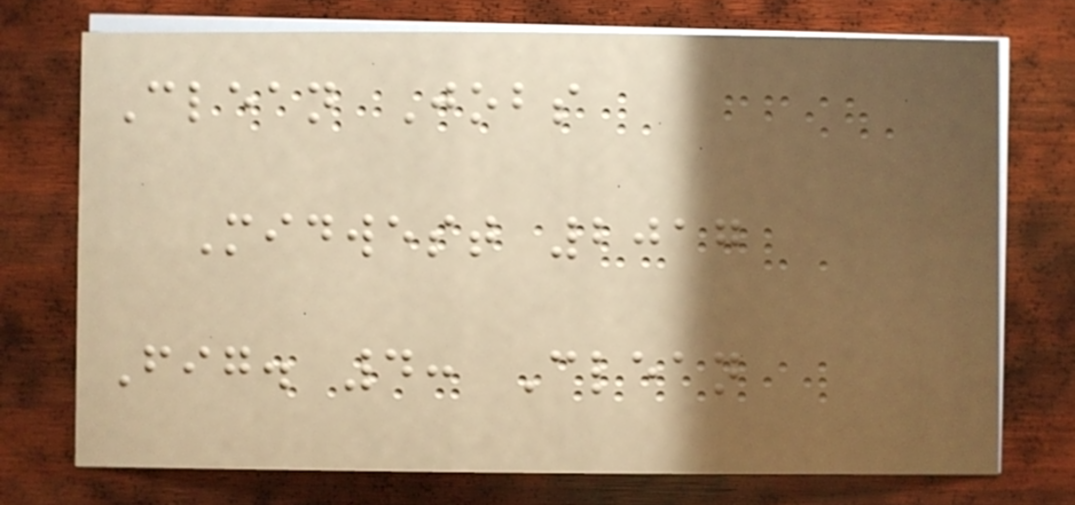Clean Jobs
Midwest 2017
Fig. 4: Clean
